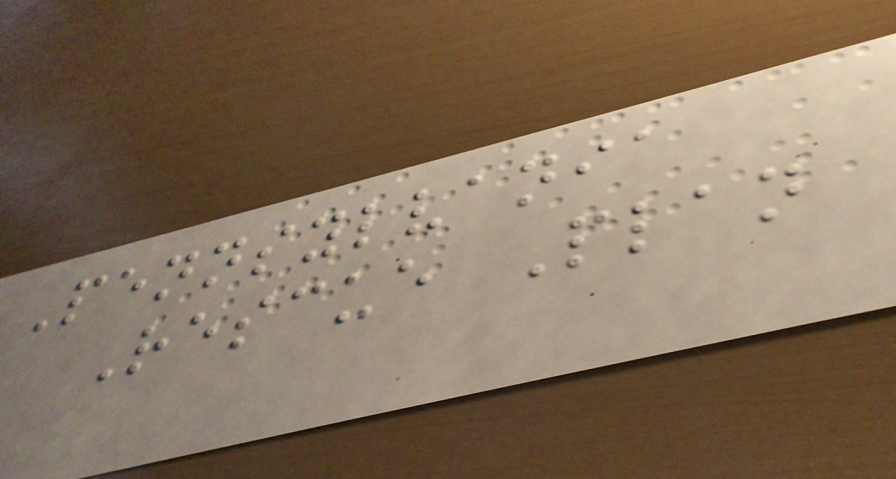Pennsylvania
Rescue Plan
